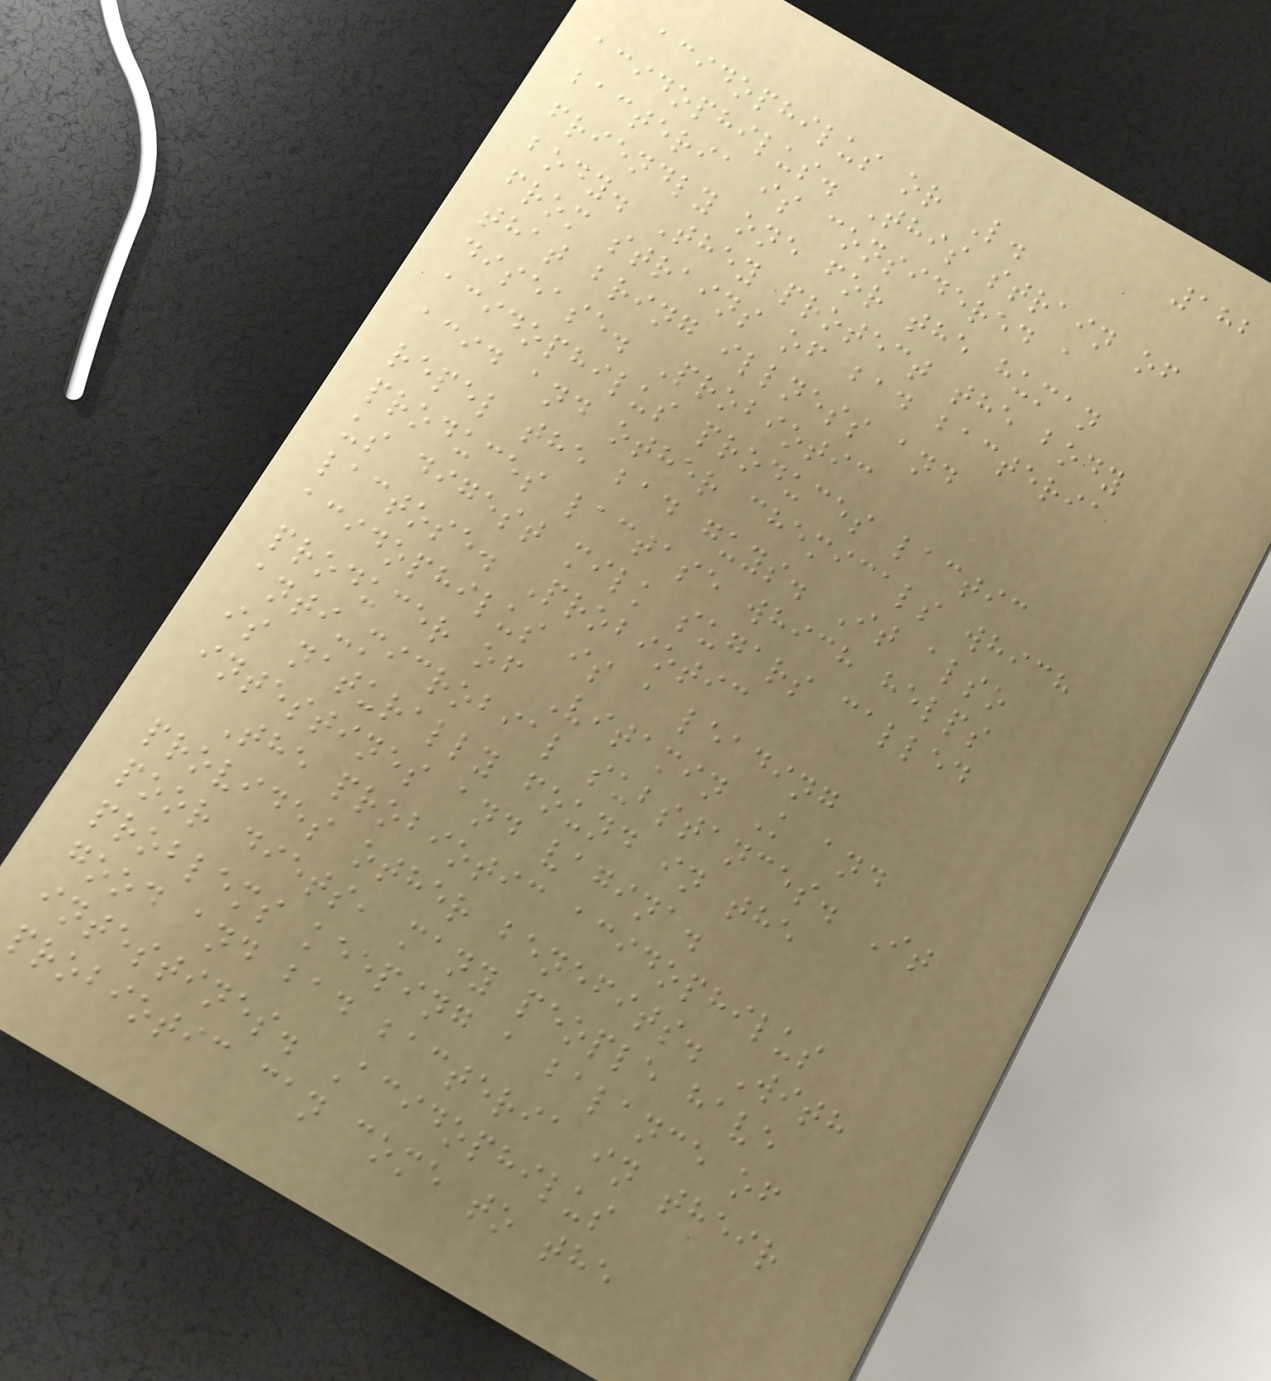182
acidophilus or L.
acidophilus. This strain of
bacteria is considered a
friendly one for the human
body. They protect the body
from strains of bad bacteria
that bring illness and
disease. Probiotic
acidophilus produces lactic
acid and other chemicals which
repel the bad guys. It also
produces lactase which helps
us digest milk sugars called
lactose. Probiotic
acidophilus is a leading
producer of Vitamin K and
anti-microbial substances. It
is naturally found in the
intestines and vagina.
The probiotic acidophilus
provides other benefits. With
poor diets, many people have
problems keeping a balance of
good and bad bacteria in their
intestines. Acidophilus
probiotic can come to the
